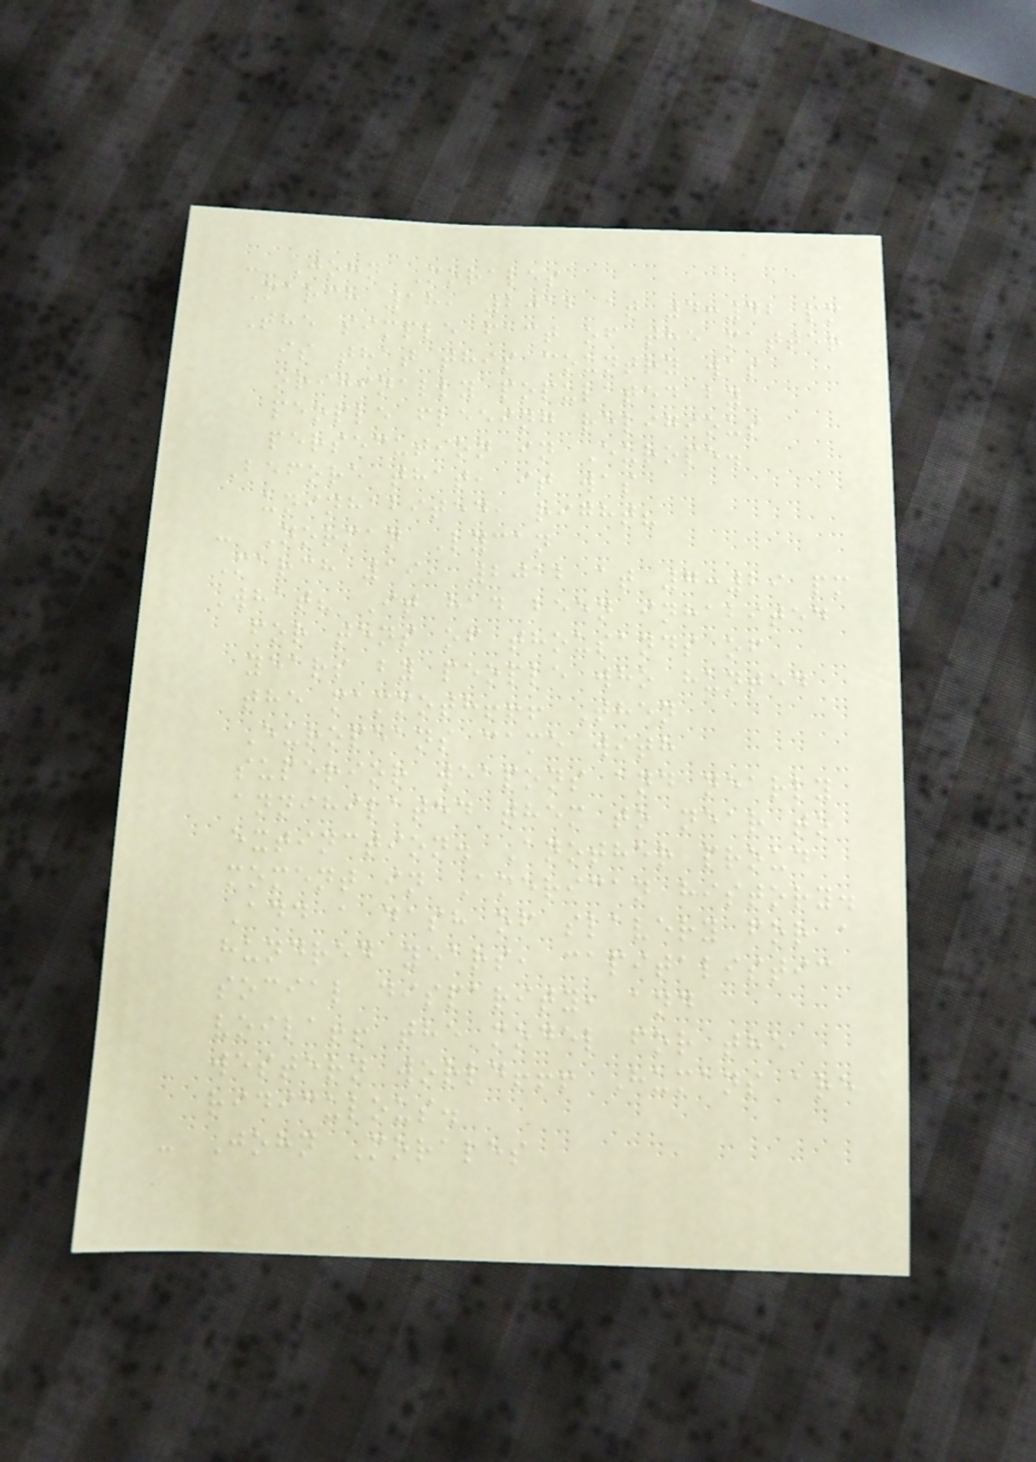- John Morales
March 18, 2012 at 4:42 pm
The simple fact of the matter
is that this country was
originally populated by
people fleeing religious
persecution in Europe.
Before that, it was
uninhabited, right?
- Norman Lycan
March 19, 2012 at 7:29 pm
What? It had been inhabited
for tens of thousands of
years by people who hunted
the mammoth!!! Then
Europeans came with
superior weapons and nearly
annihilated them to near to
extinction. Another proud
moment in American history.
Add a dash of slavery for a
hundred years, capitalistic
social disparity, and
voila!! the model for the
western world!!! Humans are
ridiculous.
- John Morales
